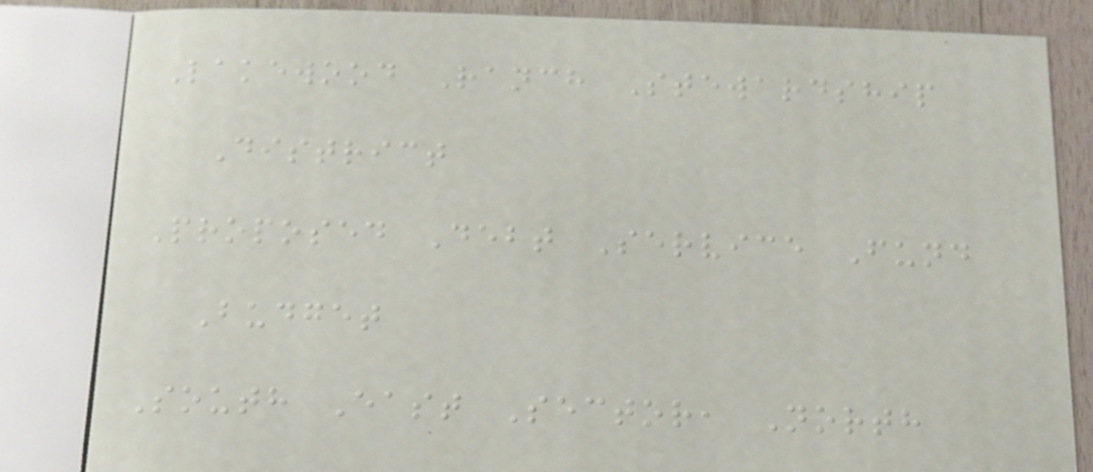Lakewood Ranch Stewardship
District
Proposed Debt Service Fund
Budget
South East Sector, North
